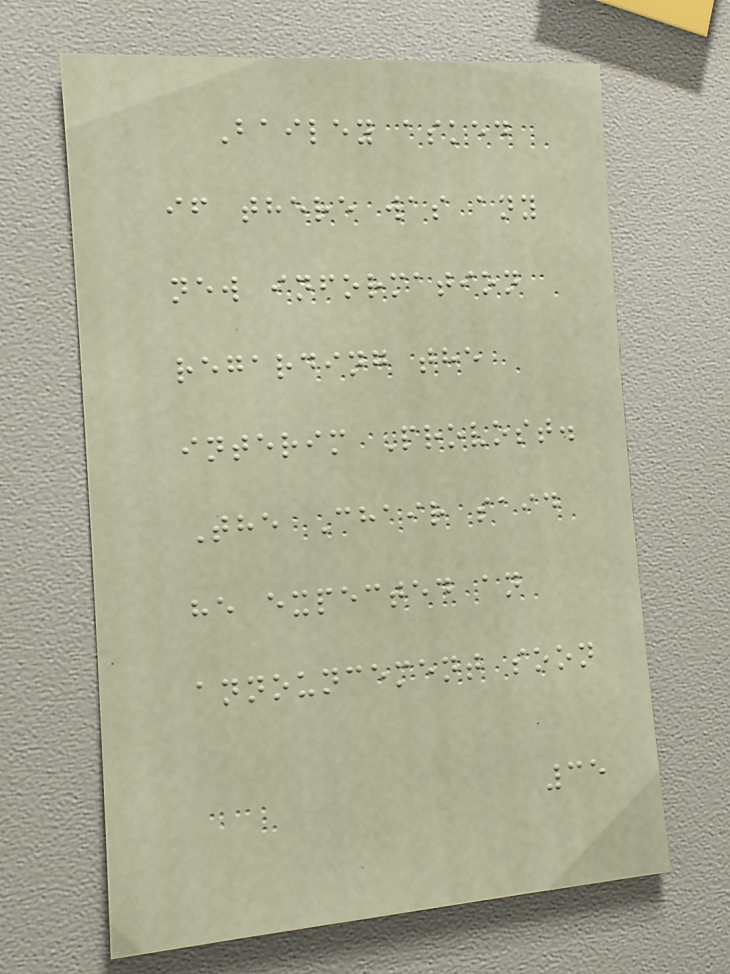Bailey asked
if there was any
new information
regarding the
interim Provost.
The Chair said
he expected an
announcement soon
35
